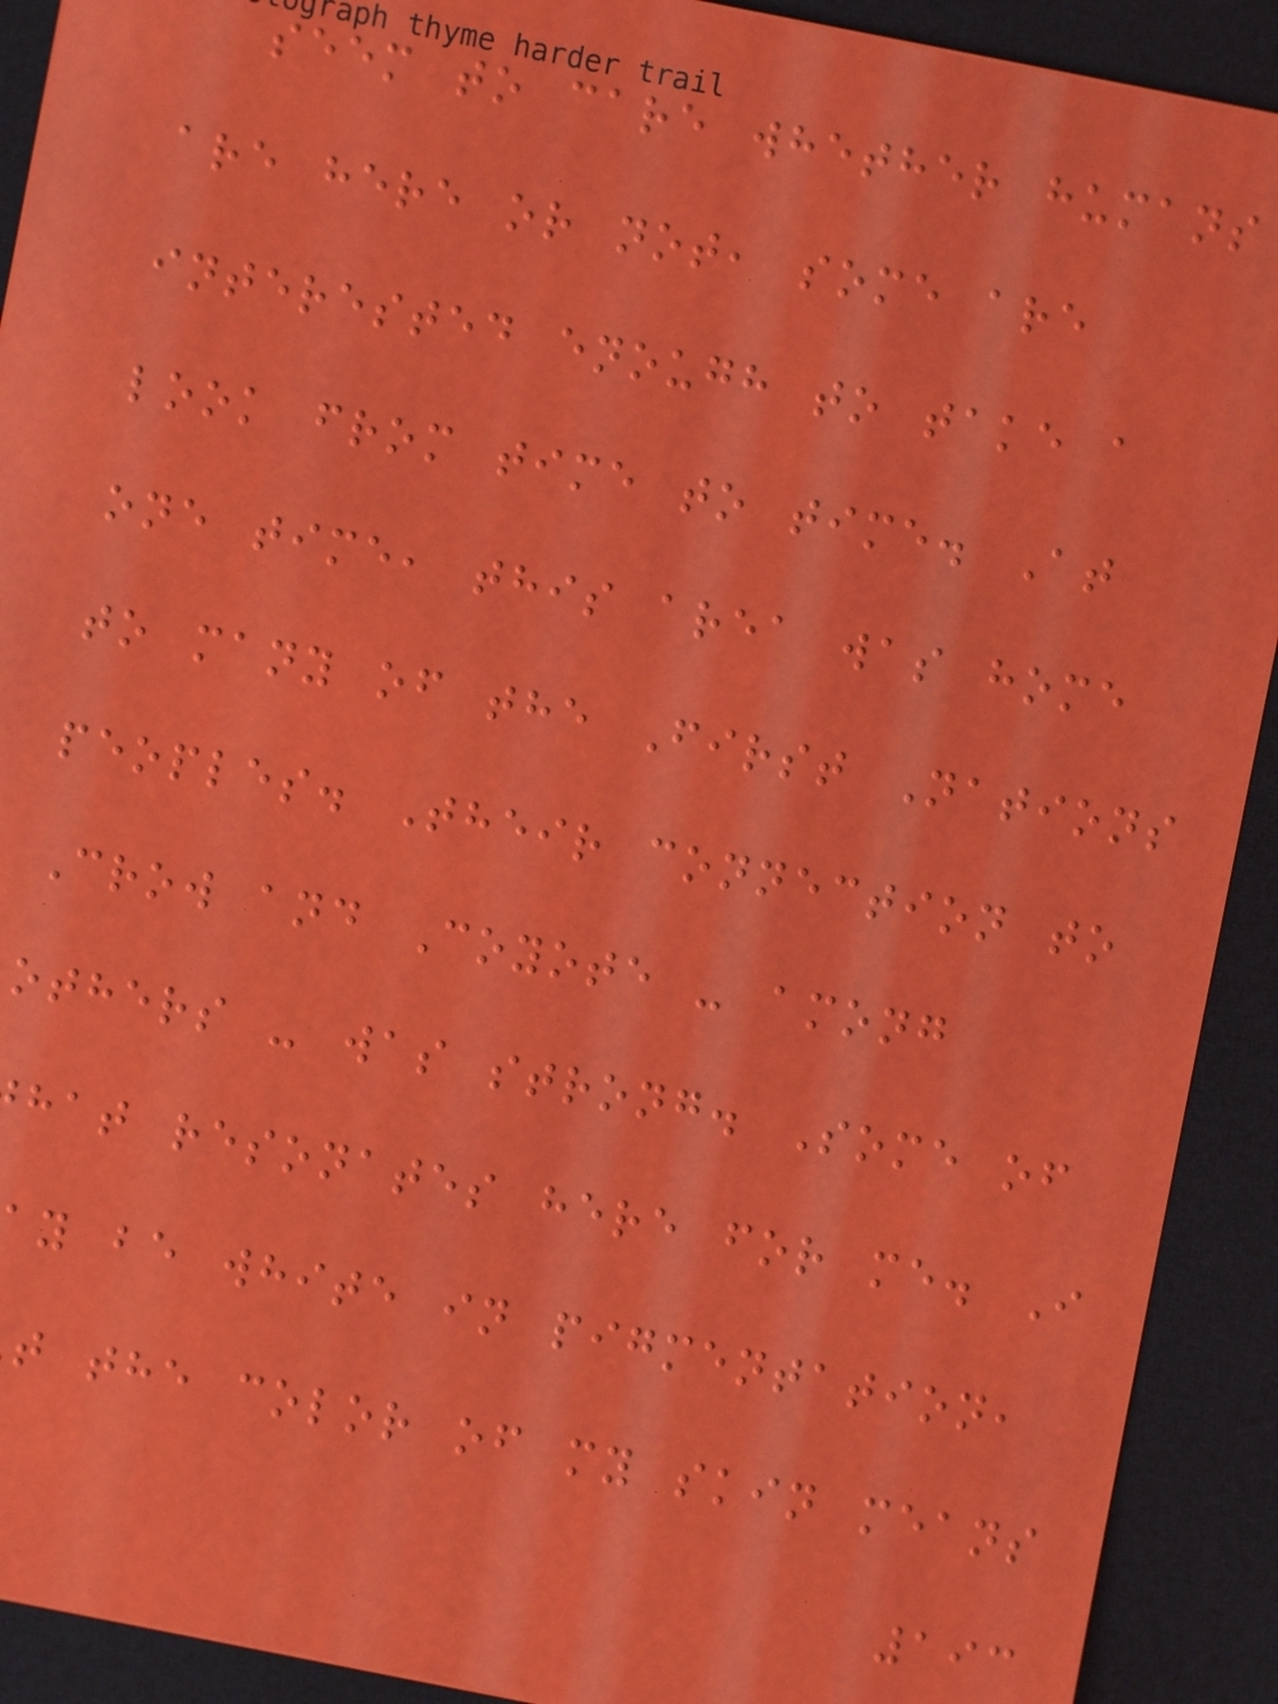seem to care whether humans
are here or not, some are
interested enough to take a
look from time to time. At
one time, this area was home
to many of the First Nations
peoples. Their connection to
Crow and Coyote - among
others - was strong. Some of
hat resonates here for me. I
y be white in pigmentation,
t the color of my skin means
193
